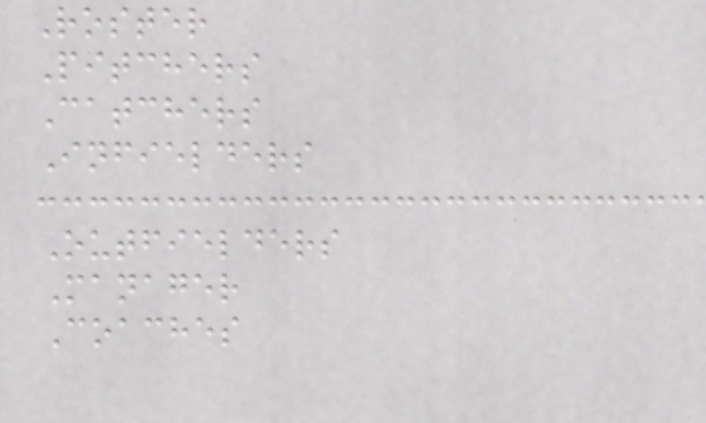Roster
Pitchers
Catchers
Infielders
Outfielders
Manager
Coaches
